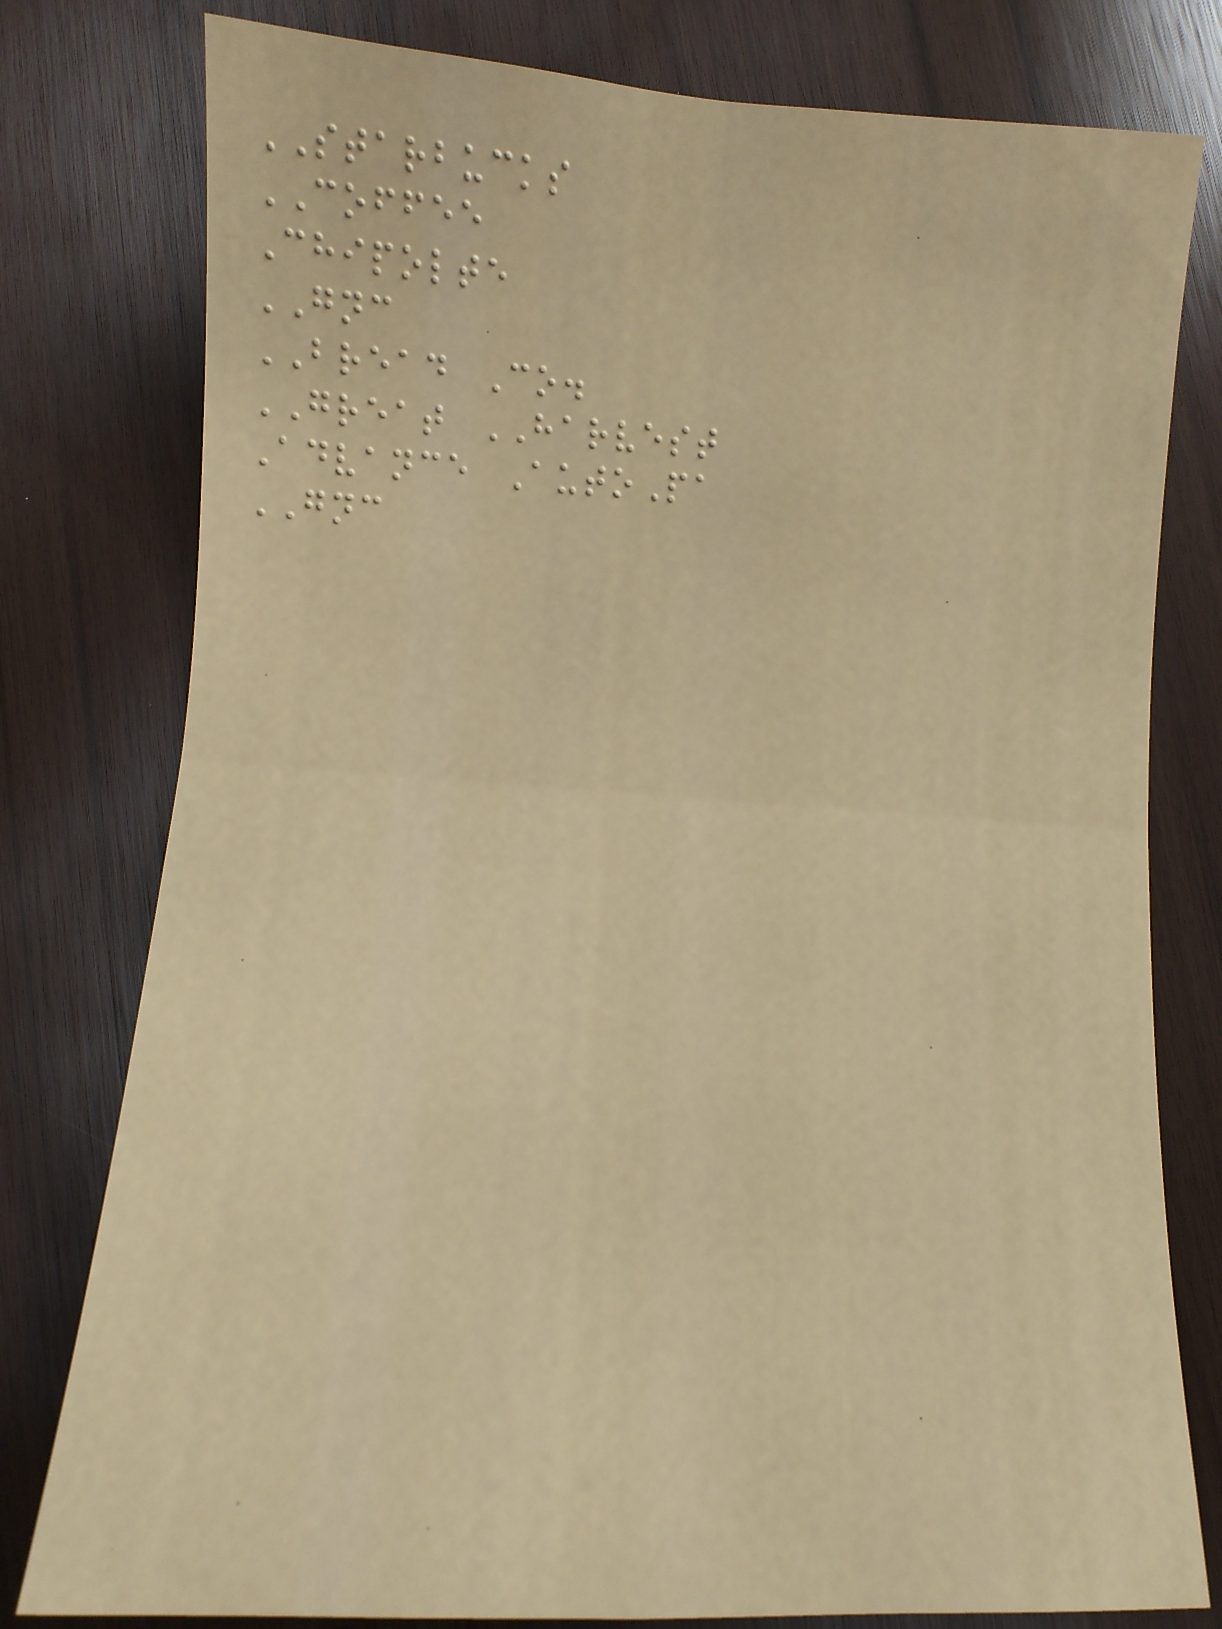STARBUCKS
COFFEE
Chipolte
GNC
BREAD Co.
GREAT HARVEST
Advance AutoPa
GNC
